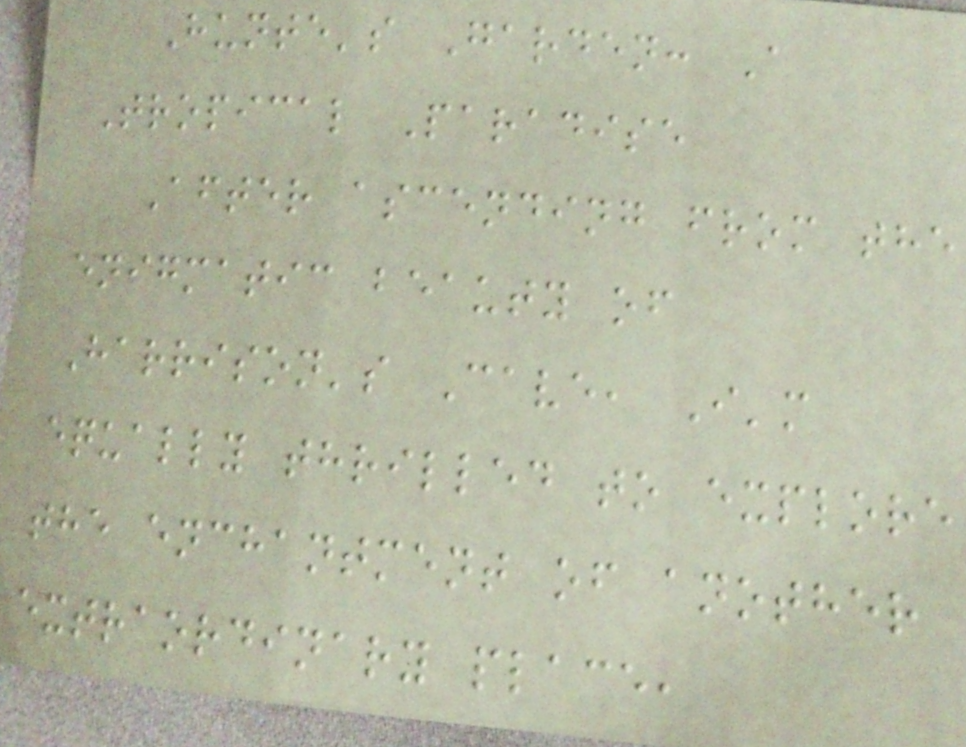Hunte's Garden: A
Tropical Paradise
After ascending from the
enigmatic beauty of
Harrison's Cave, I'm
equally thrilled to explore
the enchantment of another
extraordinary place,
